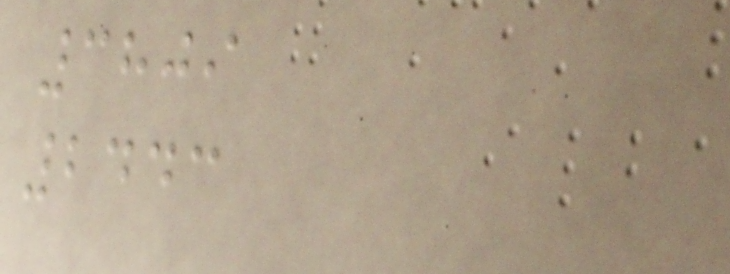3809
2443
